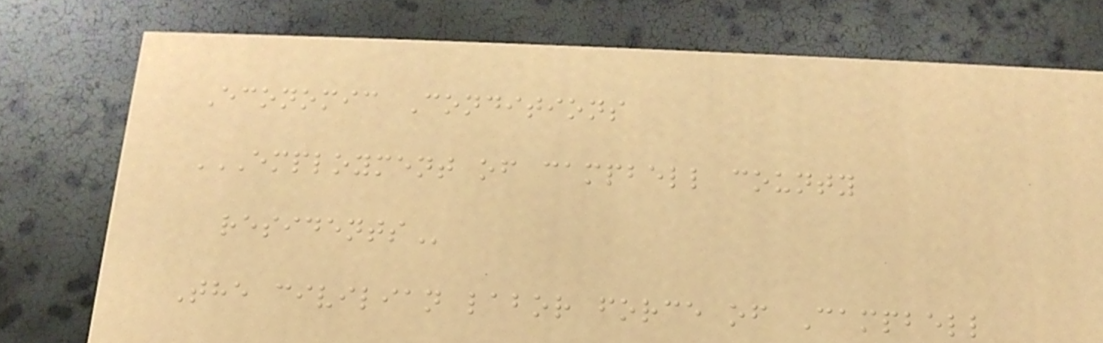Economic Conditions
EMPLOYMENT OF CAMPBELL COUNTY
RESIDENTS
The civilian labor force of Campbell
